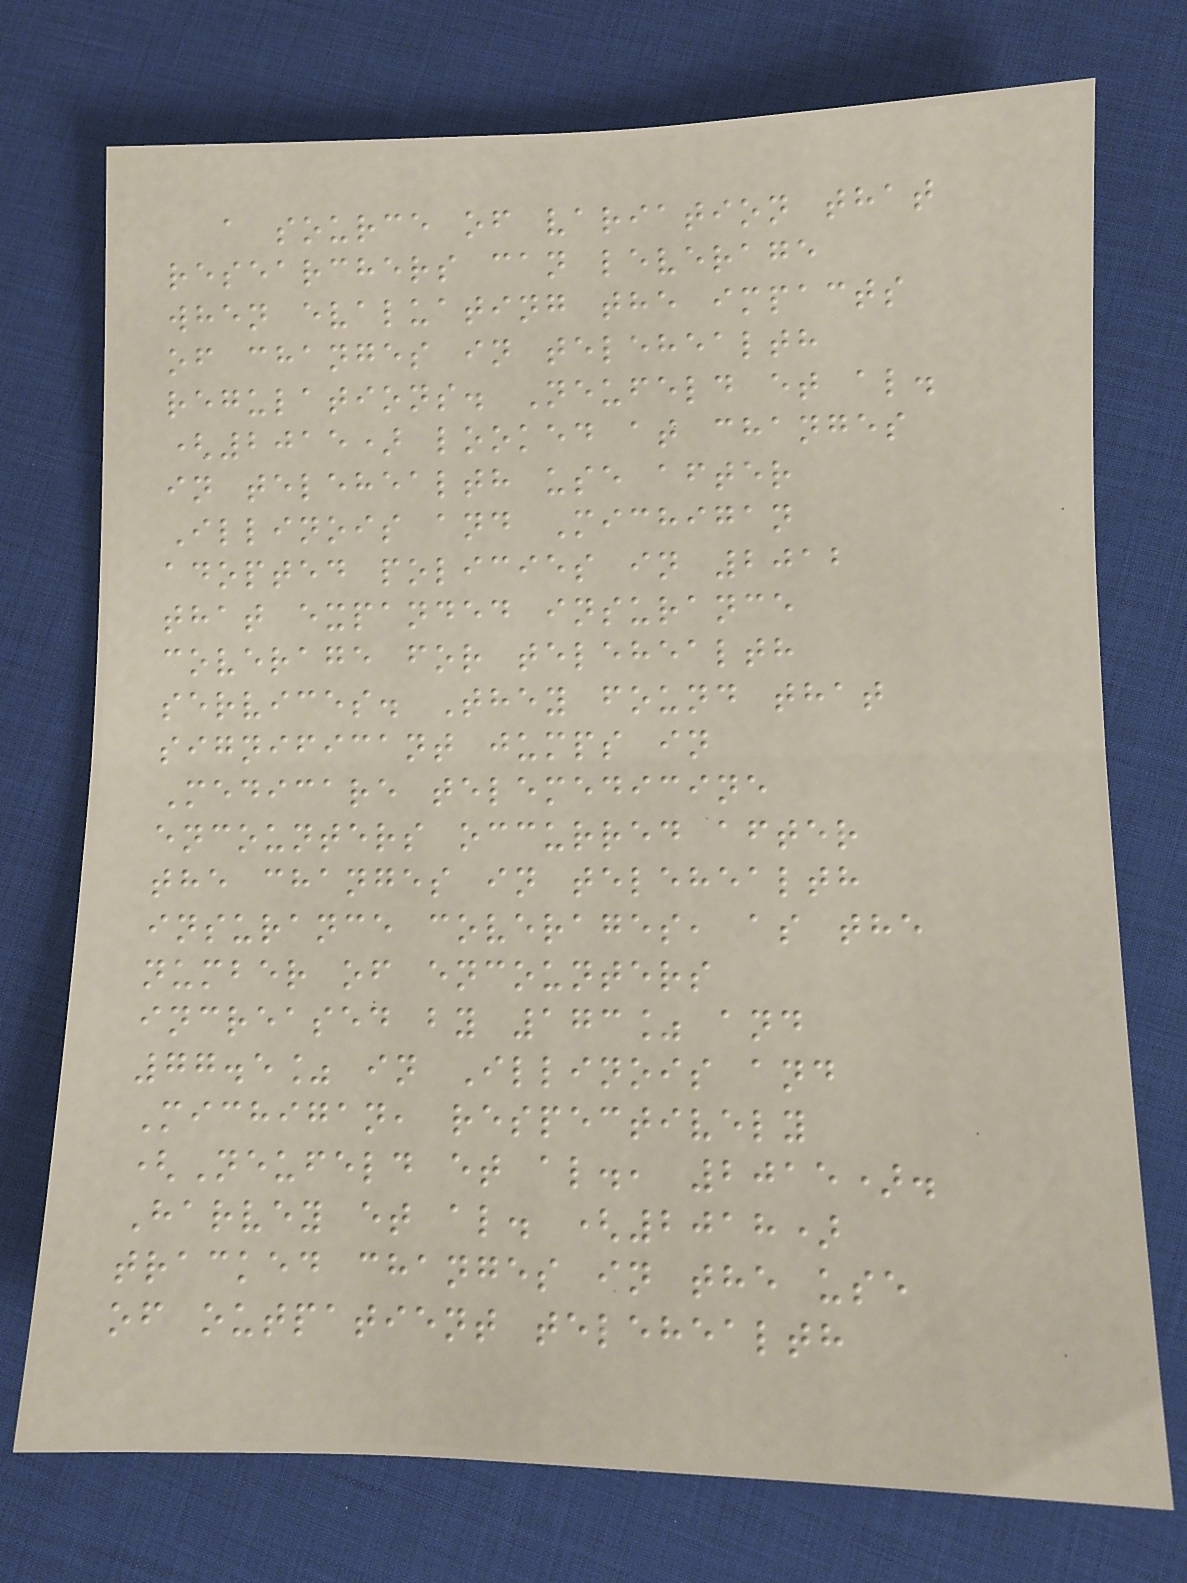a source of variation that
researchers can leverage
when evaluating the impacts
of changes in telehealth
regulations. Neufeld et al.
(2015) looked at changes
in telehealth use after
Illinois and Michigan
adopted policies in 2012
that expanded insurance
coverage for telehealth
services. They found that
significant jumps in
Medicare telemedicine
encounters occurred after
the changes in telehealth
insurance coverages, as the
number of encounters
increased by 173% and
77.5% in Illinois and
Michigan, respectively
(Neufeld et al., 2015).
Harvey et al. (2018)
tracked changes in the use
of outpatient telehealth
